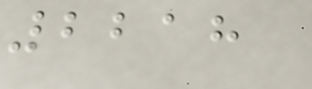2218
